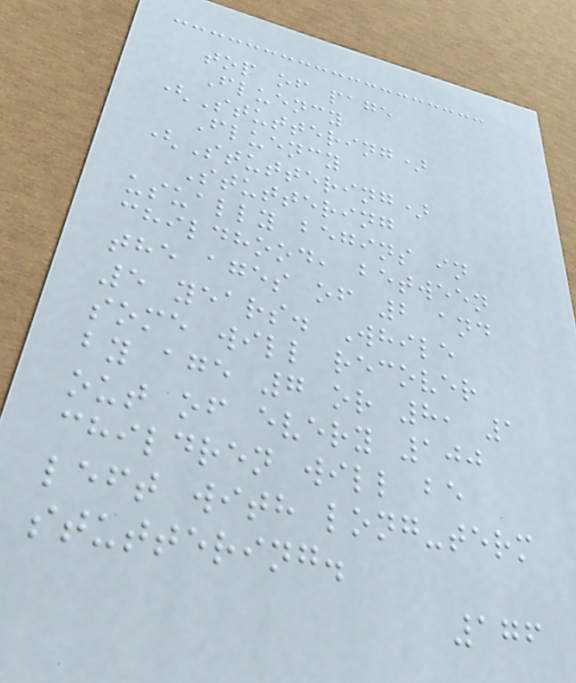top of page
Fluency
(Stuttering)
Fluency
(Stuttering)
Stuttering
usually begins in
childhood, between
the ages of 2 and
5 years. While
some will recover
by age 7 or 8, 1
out of every 100
children will be
left with long-term
stuttering.
176
